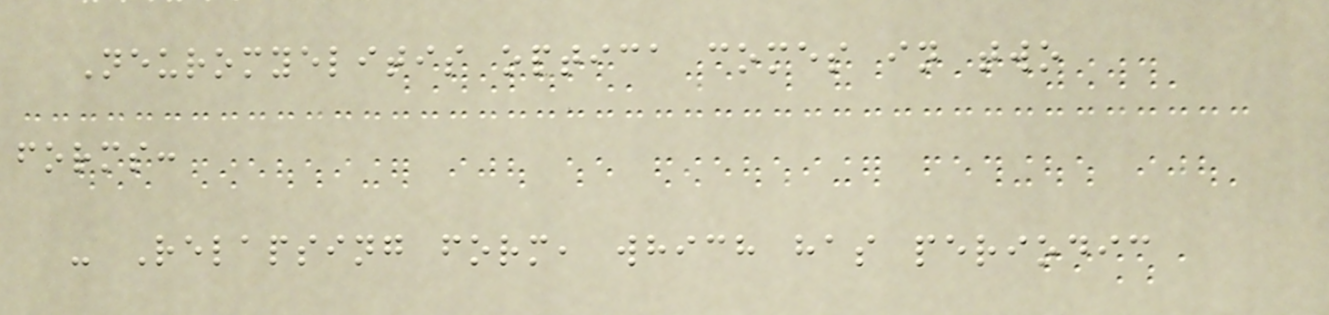Neuromyelitis optica comes in two
forms:
- Relapsing form, which has periodic
